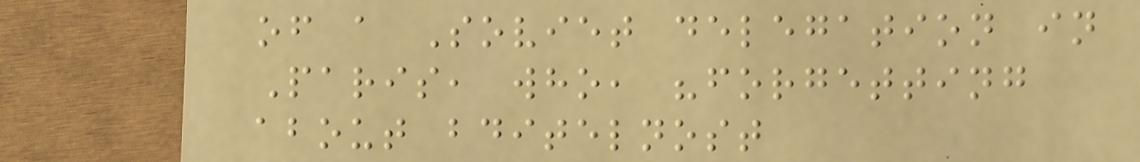of a Soviet delegation in
Paris, who, "forgetting
about bditelnost
